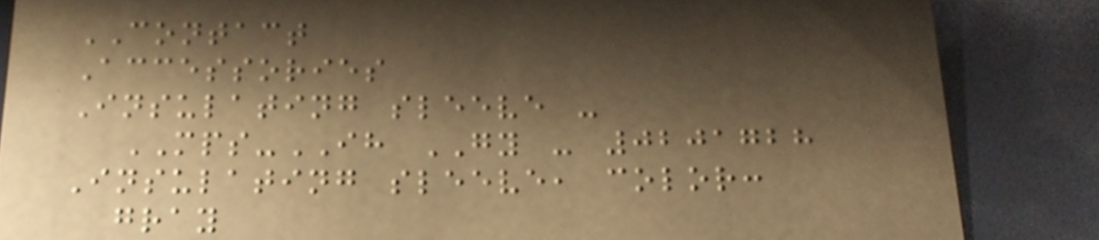CONTACT
Accessories
Insulating sleeve -
MPS-IH GY - 0201728
Insulating sleeve, color:
gray
